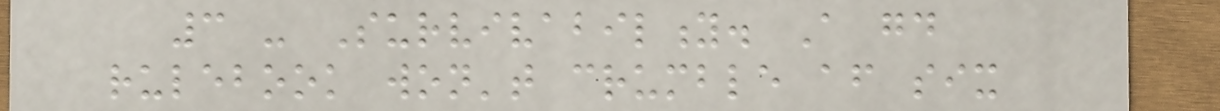3 - Survivability. A good
rulebook won't crumble after six
